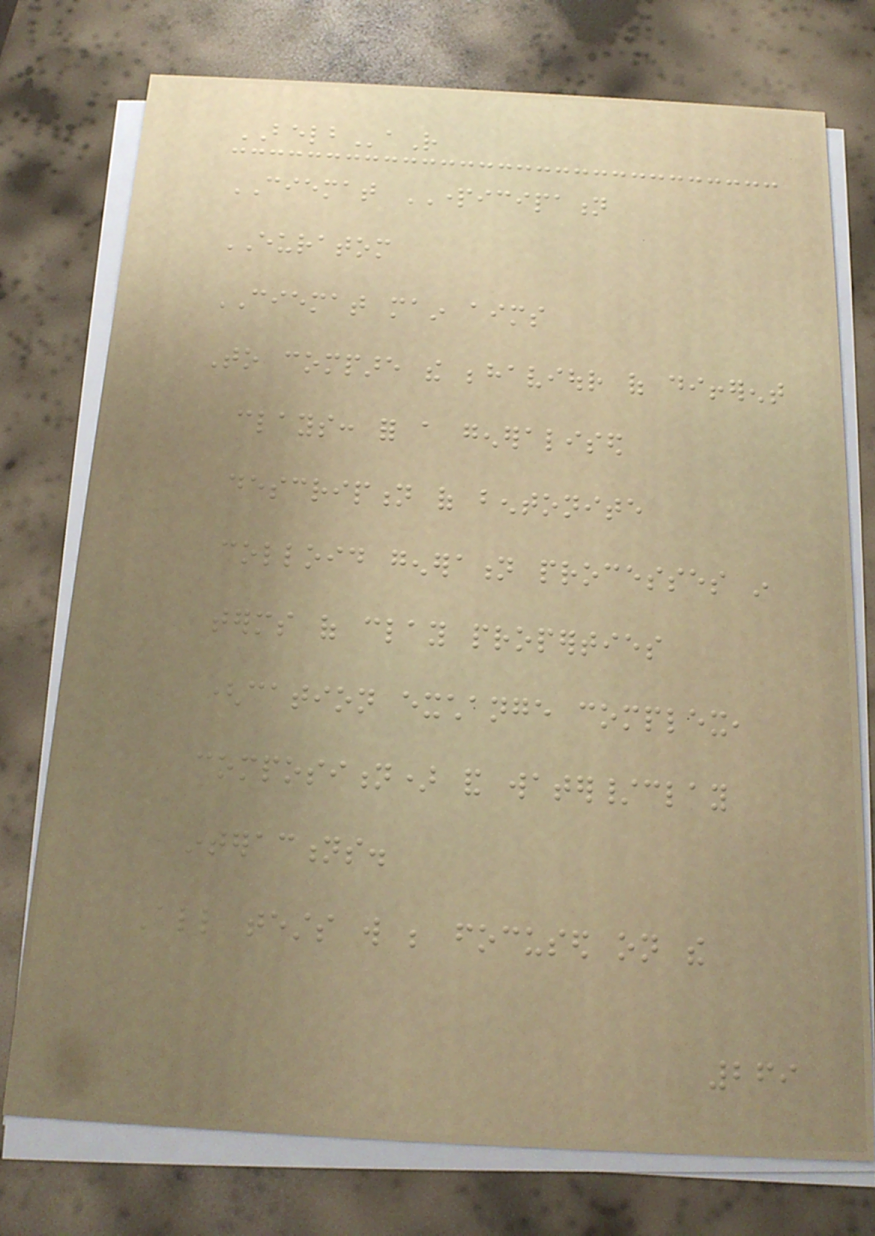BELBaR
CIEMAT PARTICIPATION
EURATOM
CIEMAT main aims
To compare the behaviour of different
clays: for a generalised
description of bentonite
colloid generation processes in
terms of clay properties
(cation exchange complex,
composition) and water/clay
interactions.
All tests will be focused on the
269
